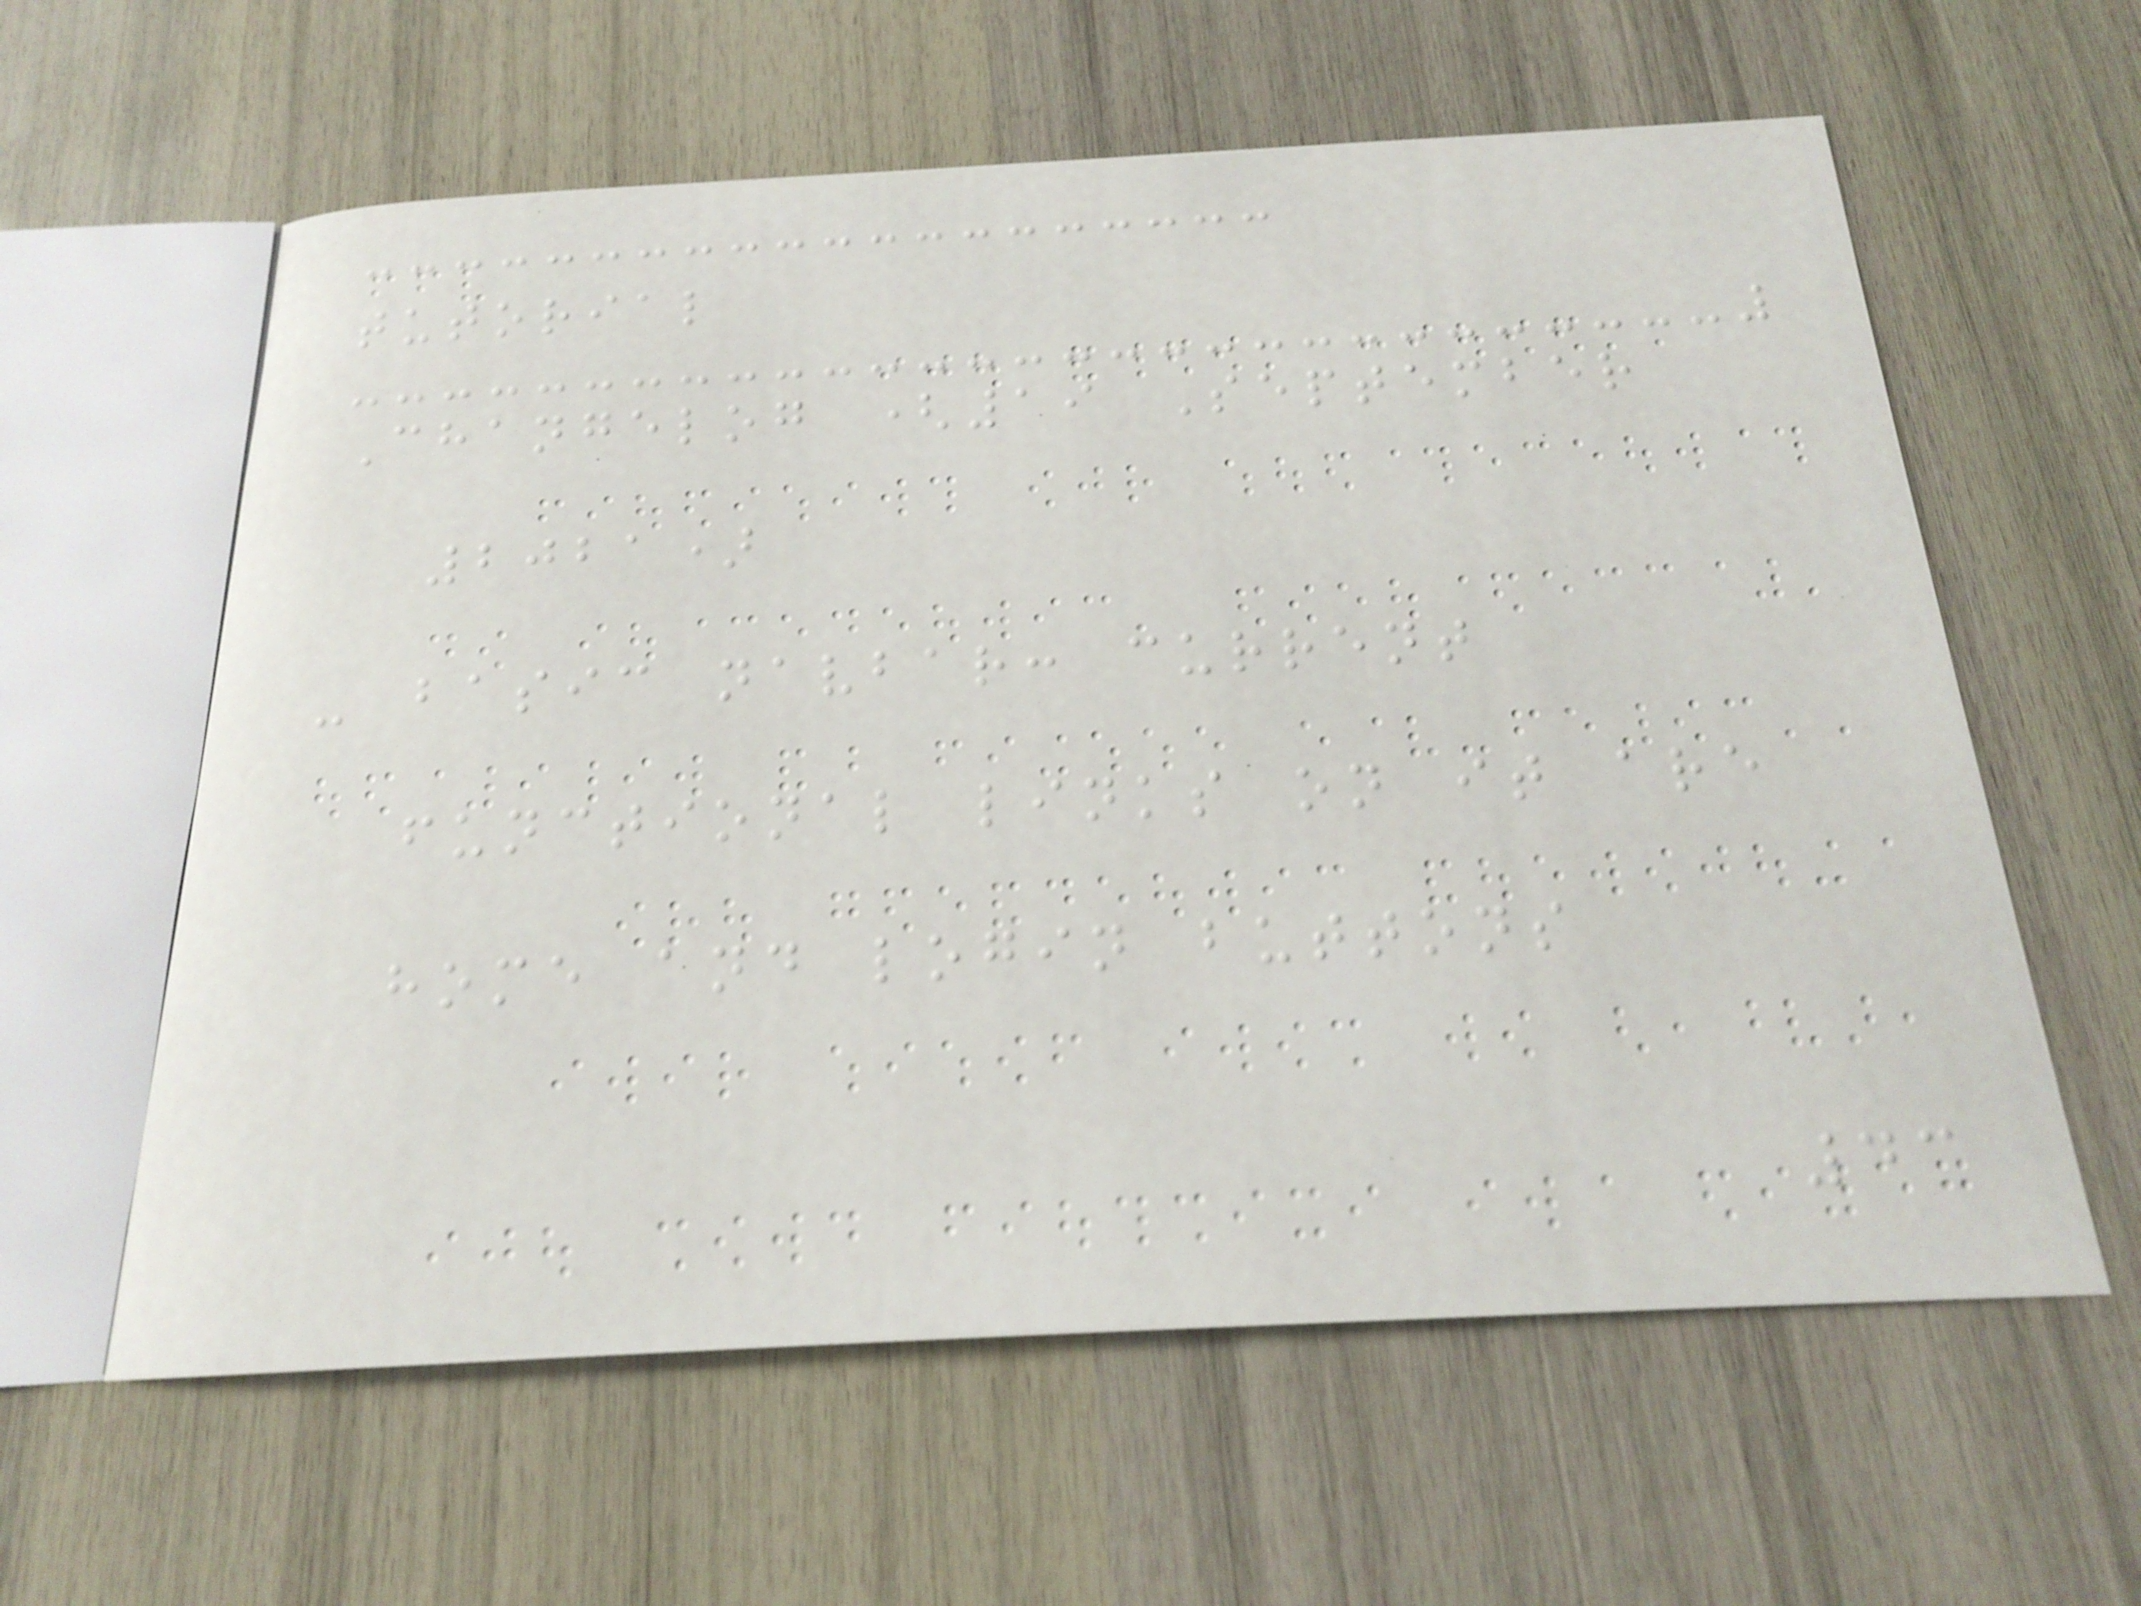tutorial
Changelog (19 September
2021)
- basic navbar: current
functional links on it are
home and login buttons
43
